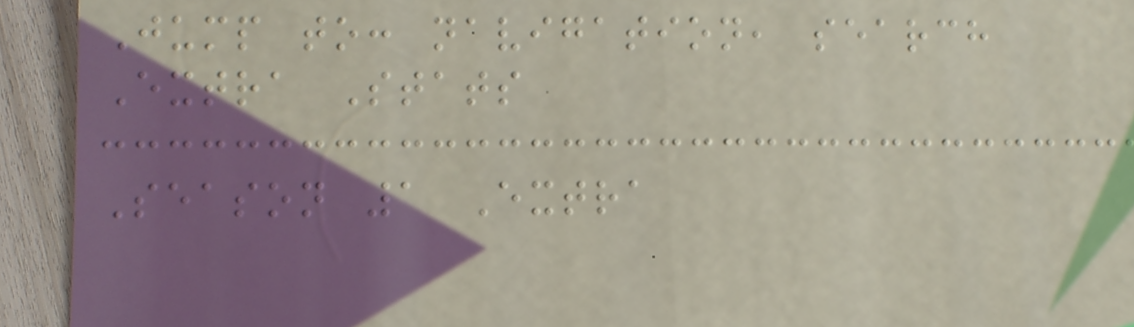Jump to: navigation, search
Extra Stats
Season 1 Extra
